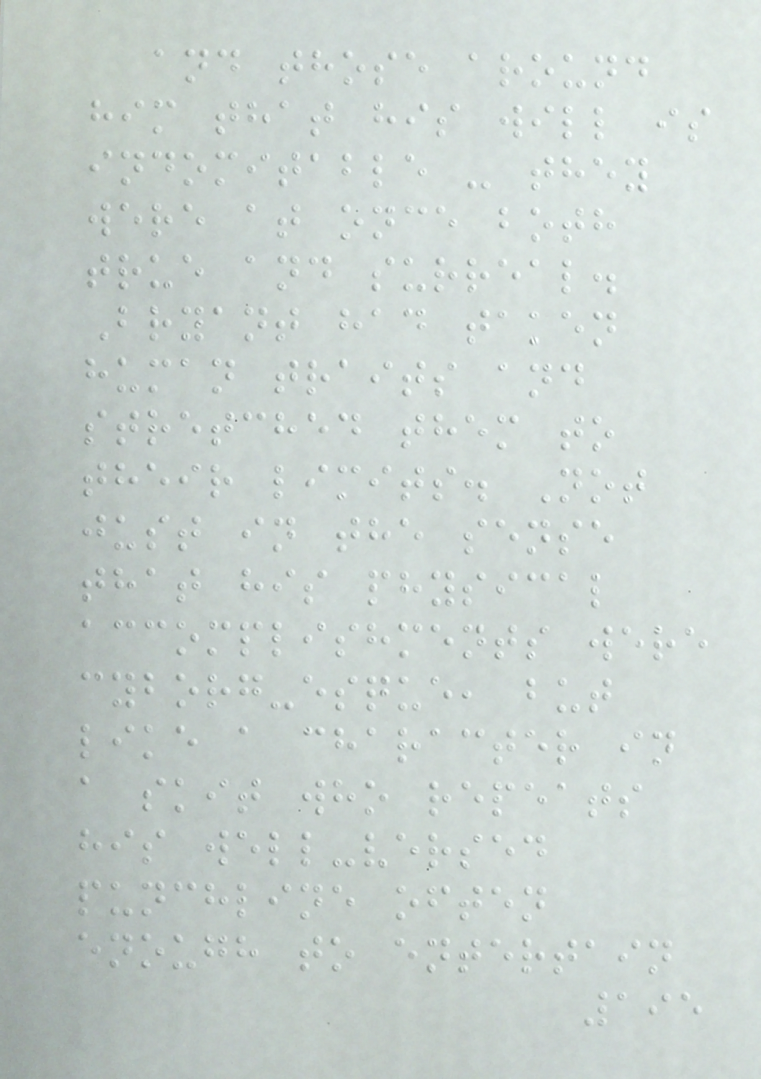and those around
him that his will is
indomitable - they
were at once both
true and surreal.
Bryant had taken
human traits and
stretched them to
their limits. Not
just in the sense
that his physical
accomplishments were
cyborg-esque, but
like a character in
a skit who repeats
his well-versed
punchline often
enough to entertain
195
